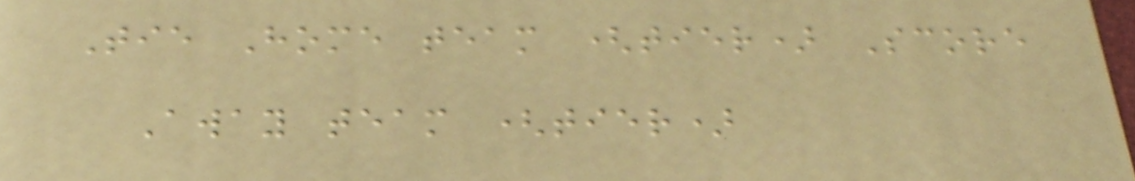Tie Home team (tier) Score
Away team (tier)
